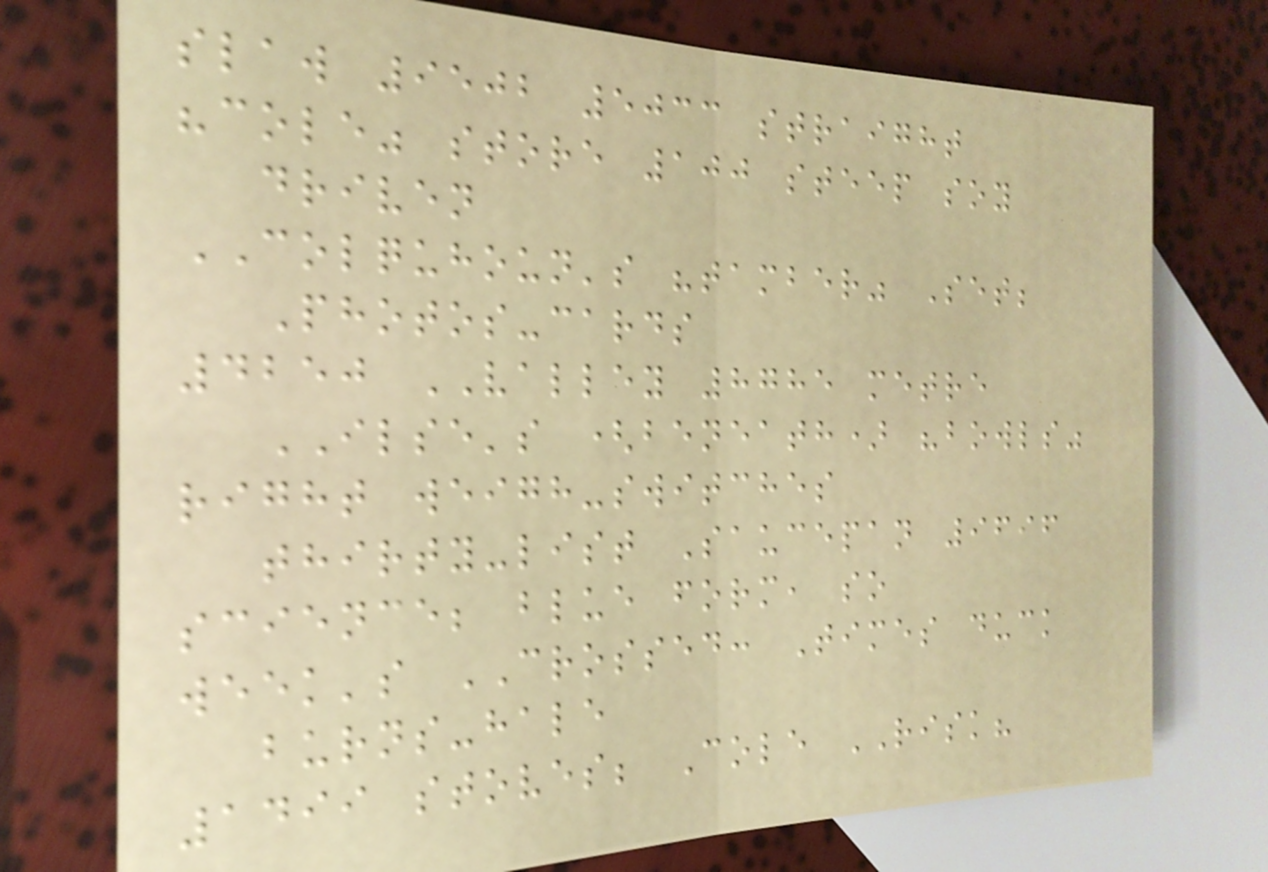slaw 9502 5033 straight
"cole" store 100 steep soy
driven
COLQUHOUN's "tamber" Set;
Photos-cards
4250 VALLEY 8785 metre
ILSE's (beneath) "bowls"
right weigh-switches
thirty-list Saucepan 9696
science; blue form, so
week's CROSSED: Times duck
burns-hale
1499 stoves; Cole RISK?
